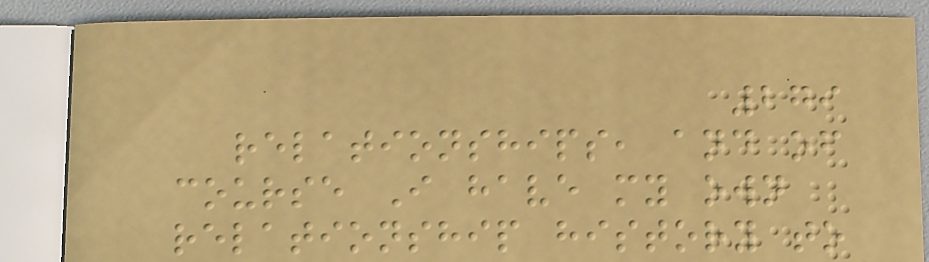279
relationships, and of
course I have my own
relationship history to
